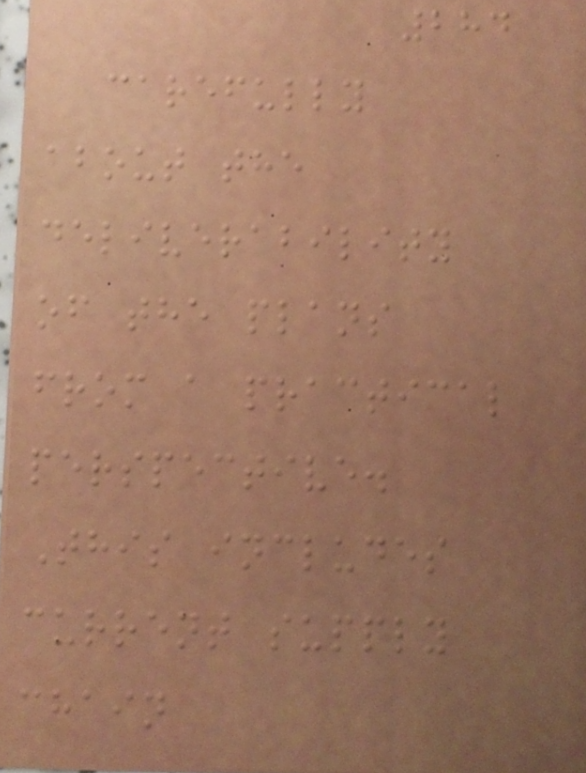284
carefully
about the
deliverability
of the plans
from a practical
perspective.
This includes
current supply
chain
